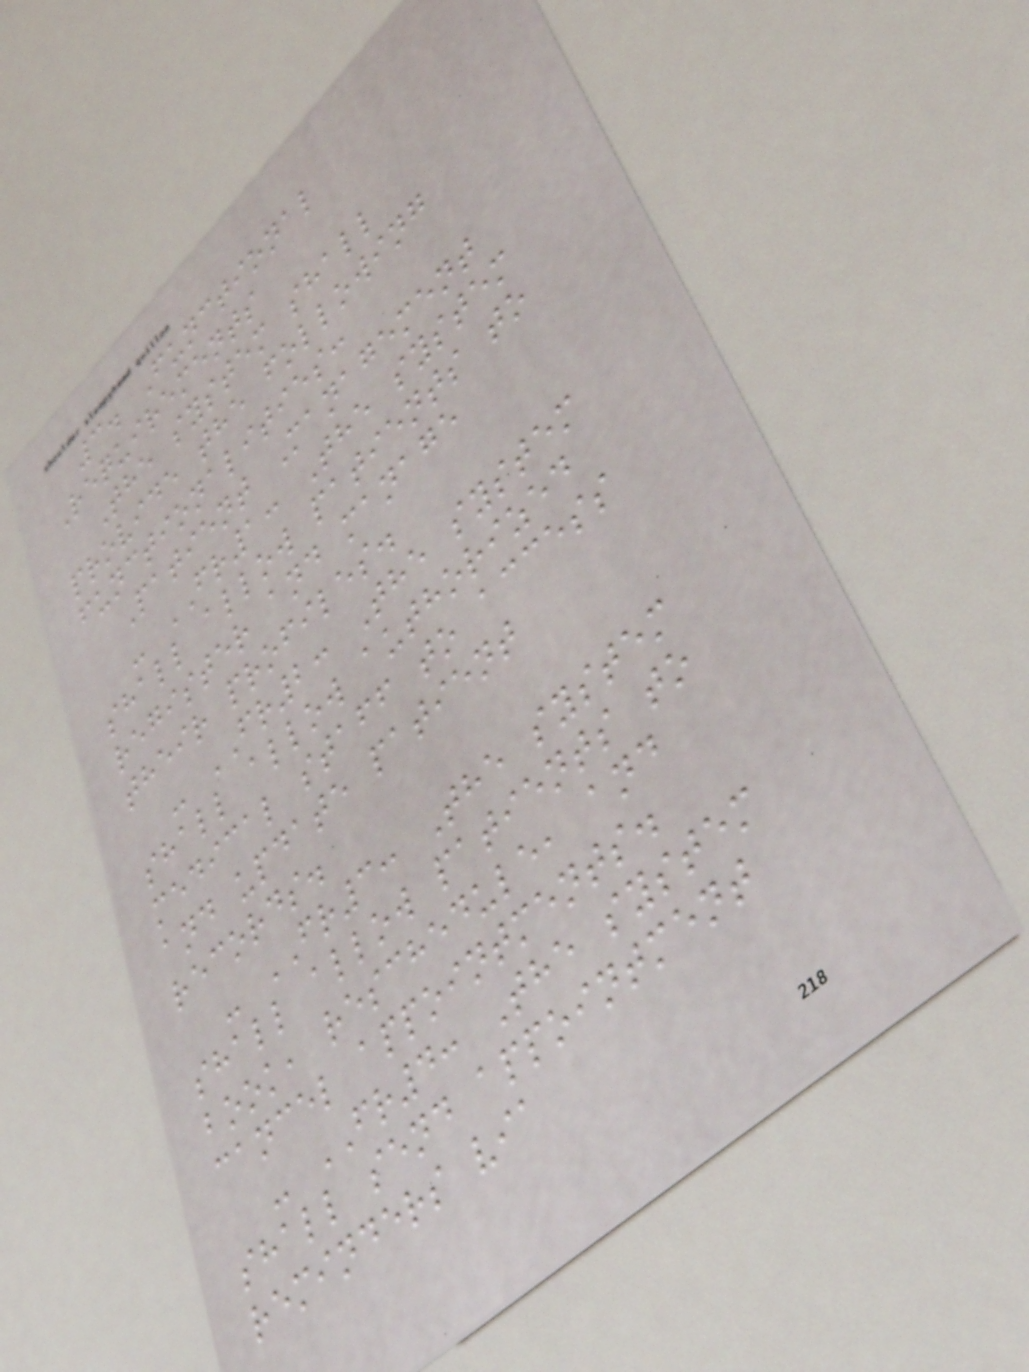3. Functional
Requirements
The system shall
provide the following
functionalities:
Patient Management
- FR1: The system
shall allow patients to
register and manage
their profiles.
- FR2: The system
shall allow authorized
medical staff to access
and update patient
records.
- FR3: The system
shall allow patients to
book, reschedule, and
cancel appointments.
- FR4: The system
shall send appointment
reminders via
